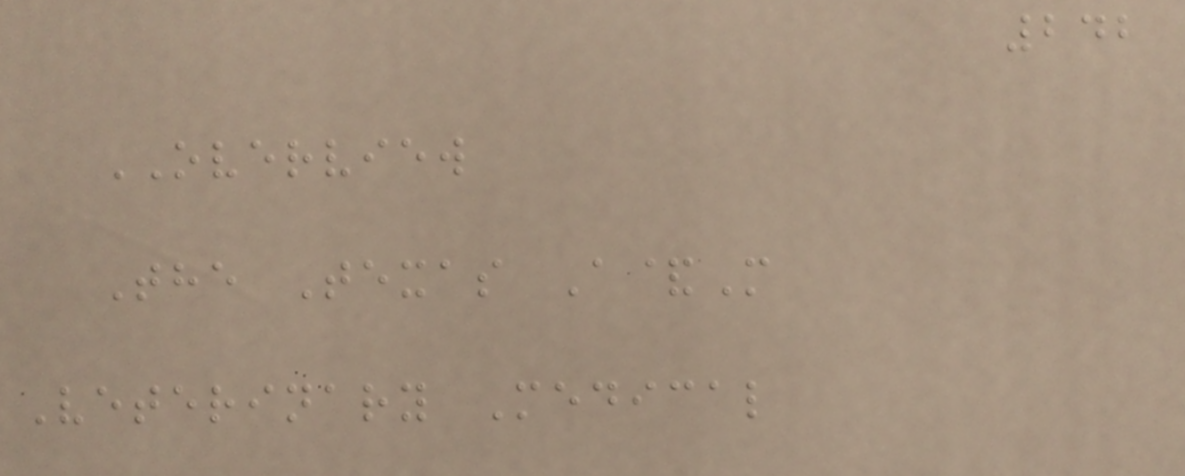242
OVERVIEW
The Texas A&M
Veterinary Medical
